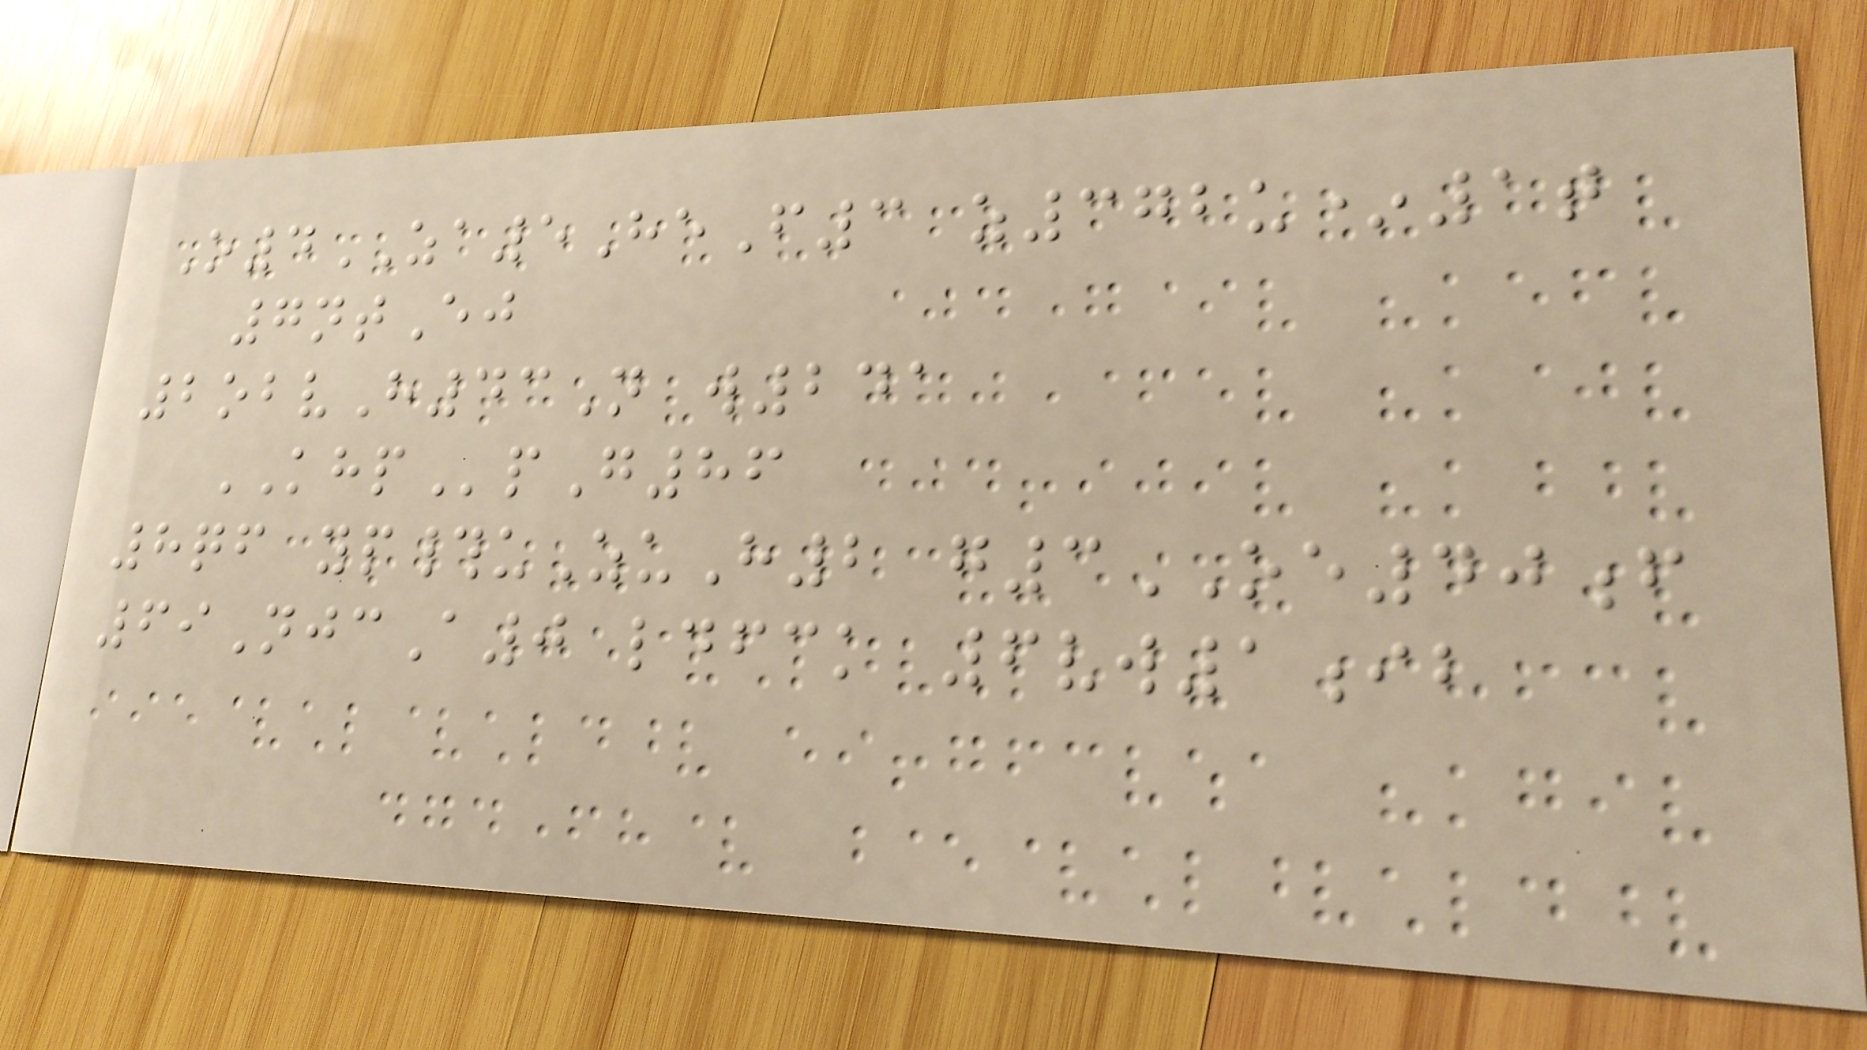O4ZA5HeF3 z372u*1t
7ntEj
2obvH43N w241
KHPpG86
8qf yp#uZuH2 g3OE40f
69NjcA0 ldfck 6vw1ib
